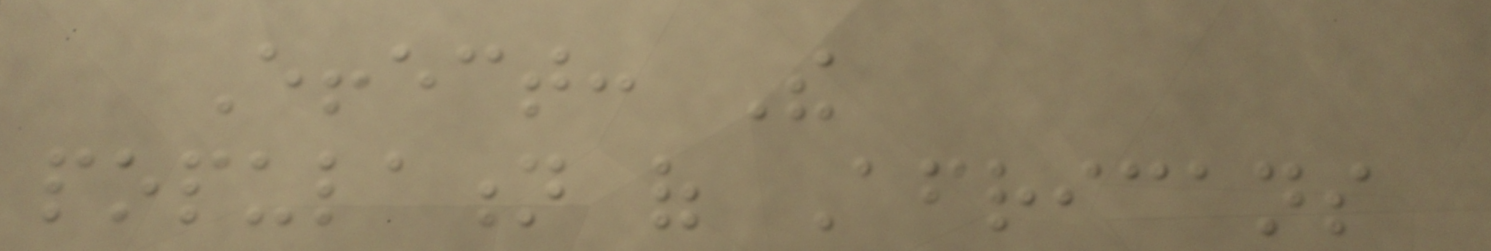Effect: The
population of Africans
